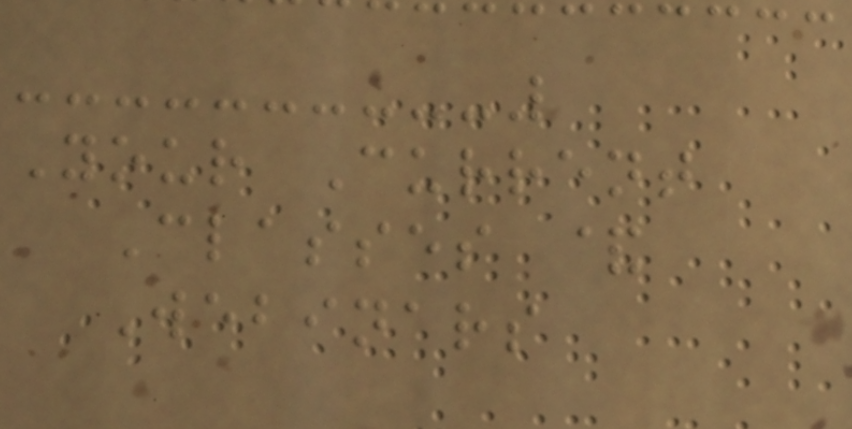Your Current
Classes &
Webinars
